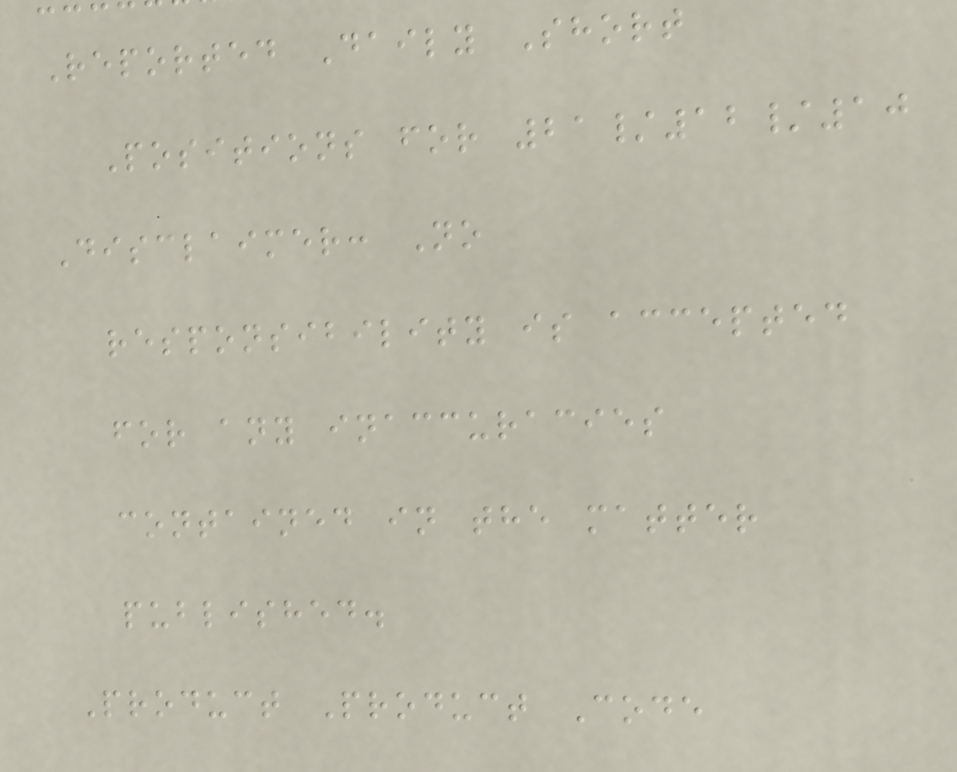Reported Daily Short
Positions for 21/12/10
Disclaimer: No
responsibility is accepted
for any inaccuracies
contained in the matter
published.
Product Product Code
